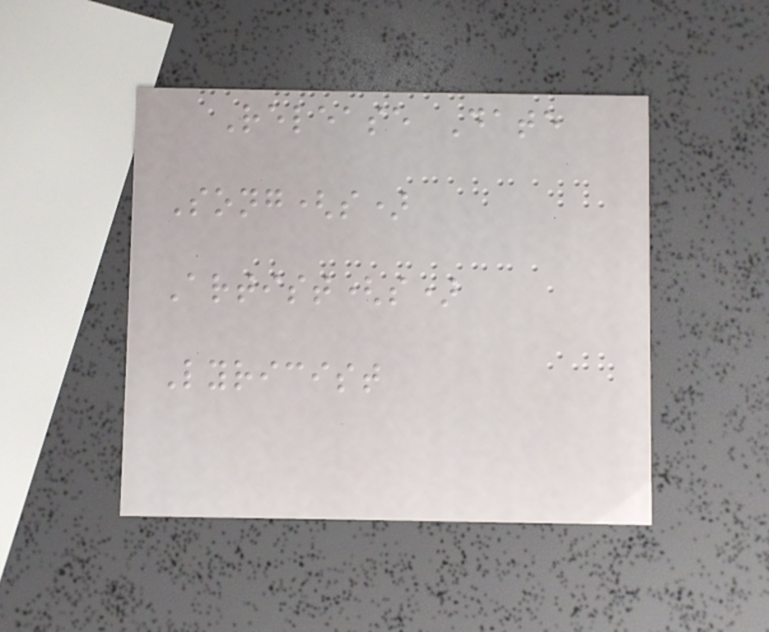Release Date
Song(s)
Artist(s)
Lyricist
